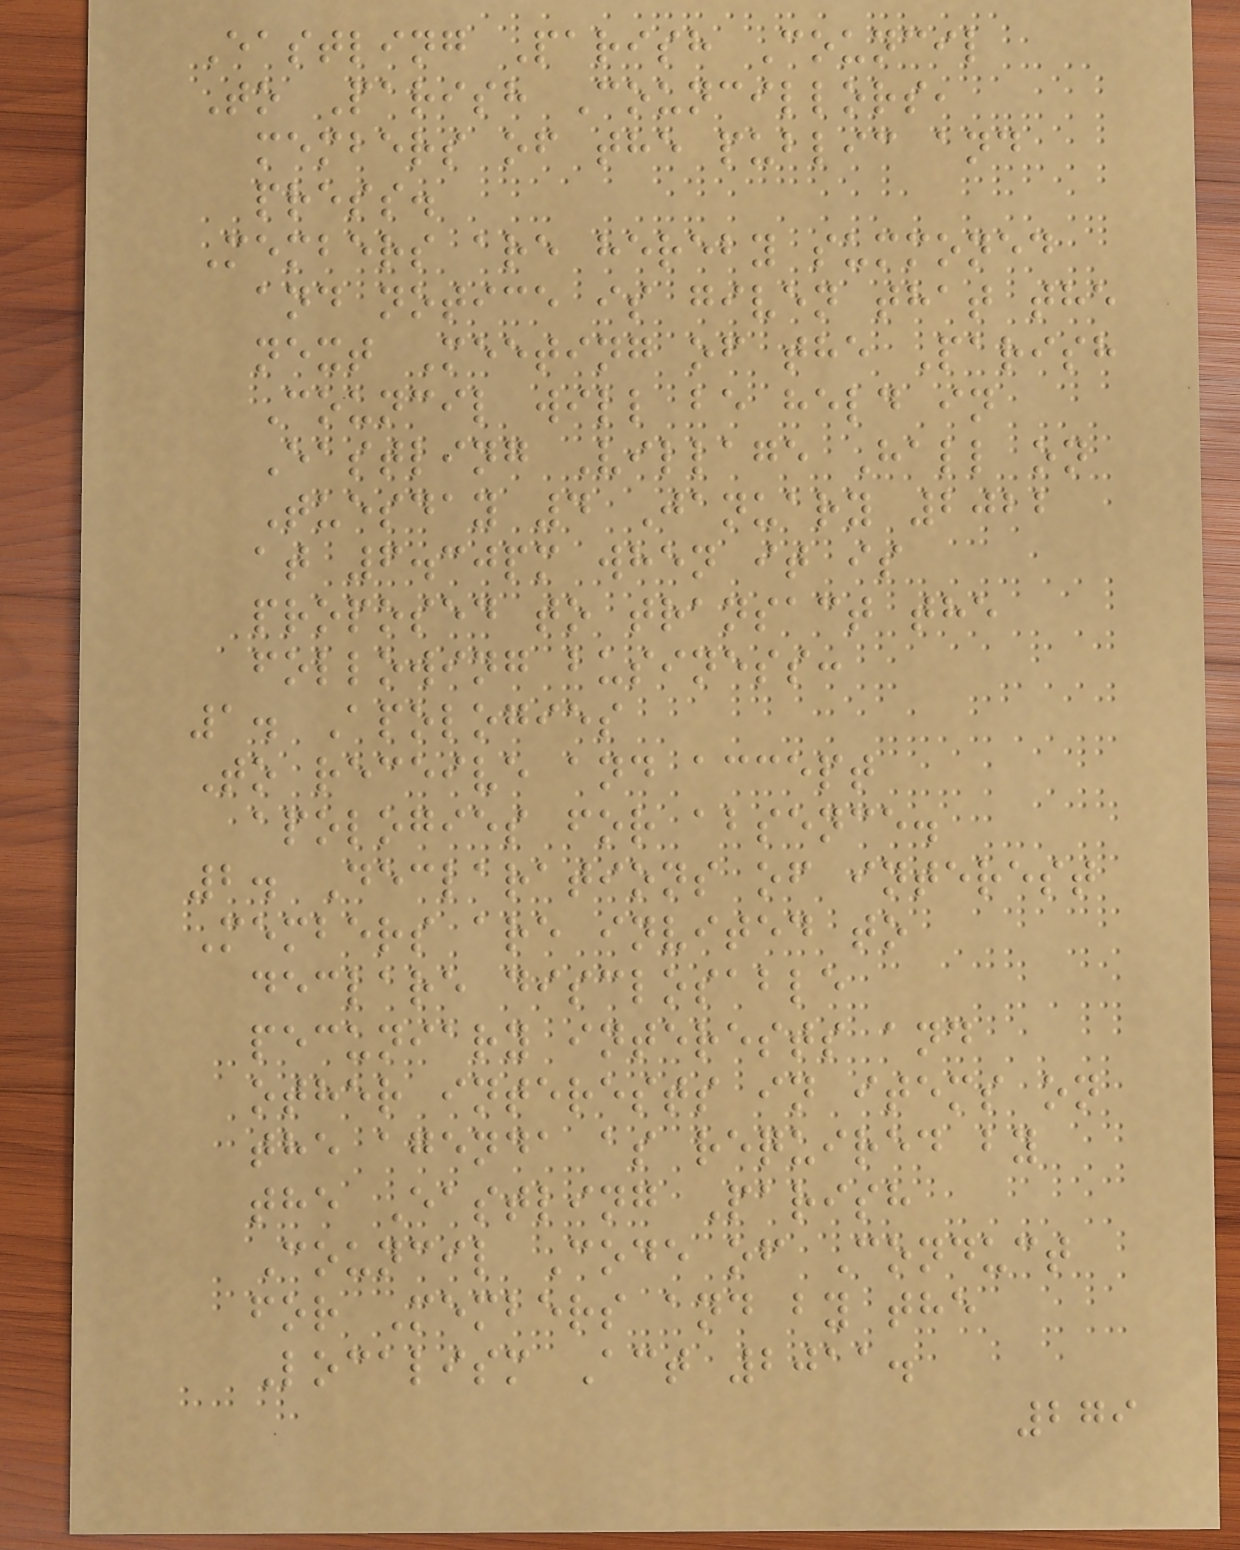Eastling Parish Council
To Parish Councillors,
members of the public and
press.
Members are hereby summoned
and notice is given that the
next Meeting of the Parish
Council will be held in
Eastling Village Hall on
Tuesday 4 January 2022
at 6.30pm when it is
proposed to transact the
following business:
1. Apologies
To receive and accept
apologies for absence.
2. Declarations of interest
Members are invited to
declare disclosable
pecuniary interests and
other interests in items on
the agenda as required by
the Eastling Parish
Council Code of Conduct
for Members and by the
Localism Act 2011.
279
